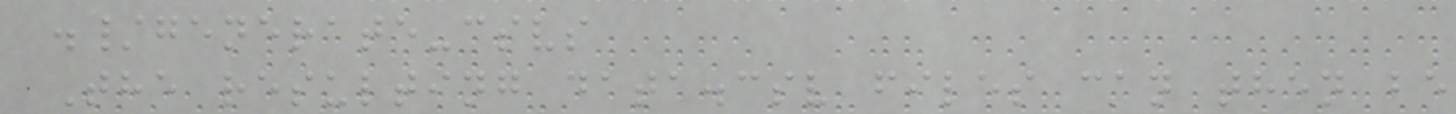./generate-csvs
The resulting data.csv files can then be
